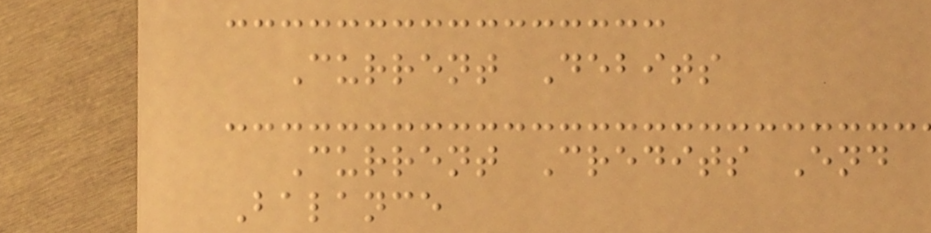Current Debits
Current Credits End
Balance
